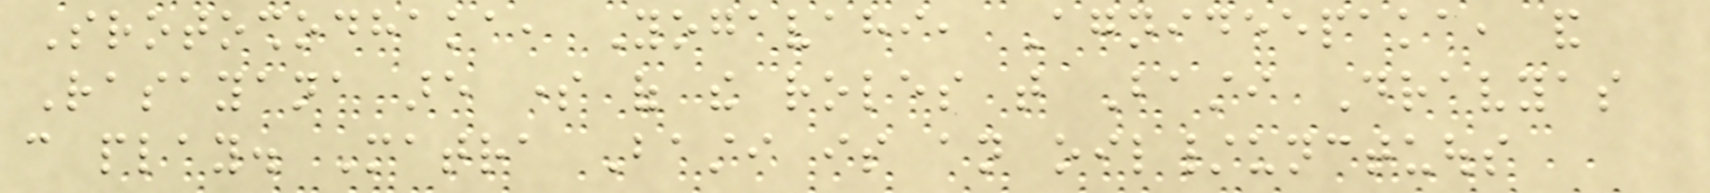Srotoshodhaka, Yogavahi, Agnideepaka, and
Rasayana are some of the roles that Basti Dravyas
can play. Matra Basti is an oil/unctuous
